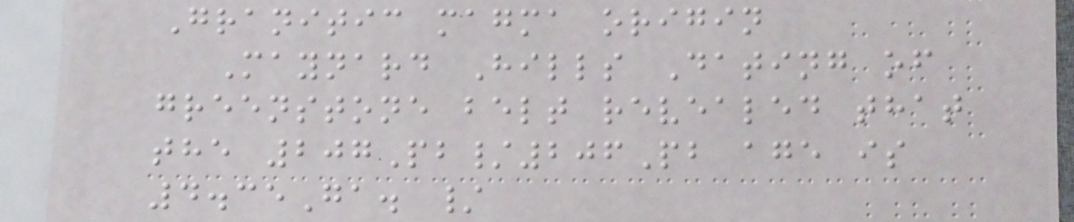Granitic magma origin
Maynard Hills Dating of
greenstone belt revealed that
the 207Pb/206Pb age is
4.35Ga. /
